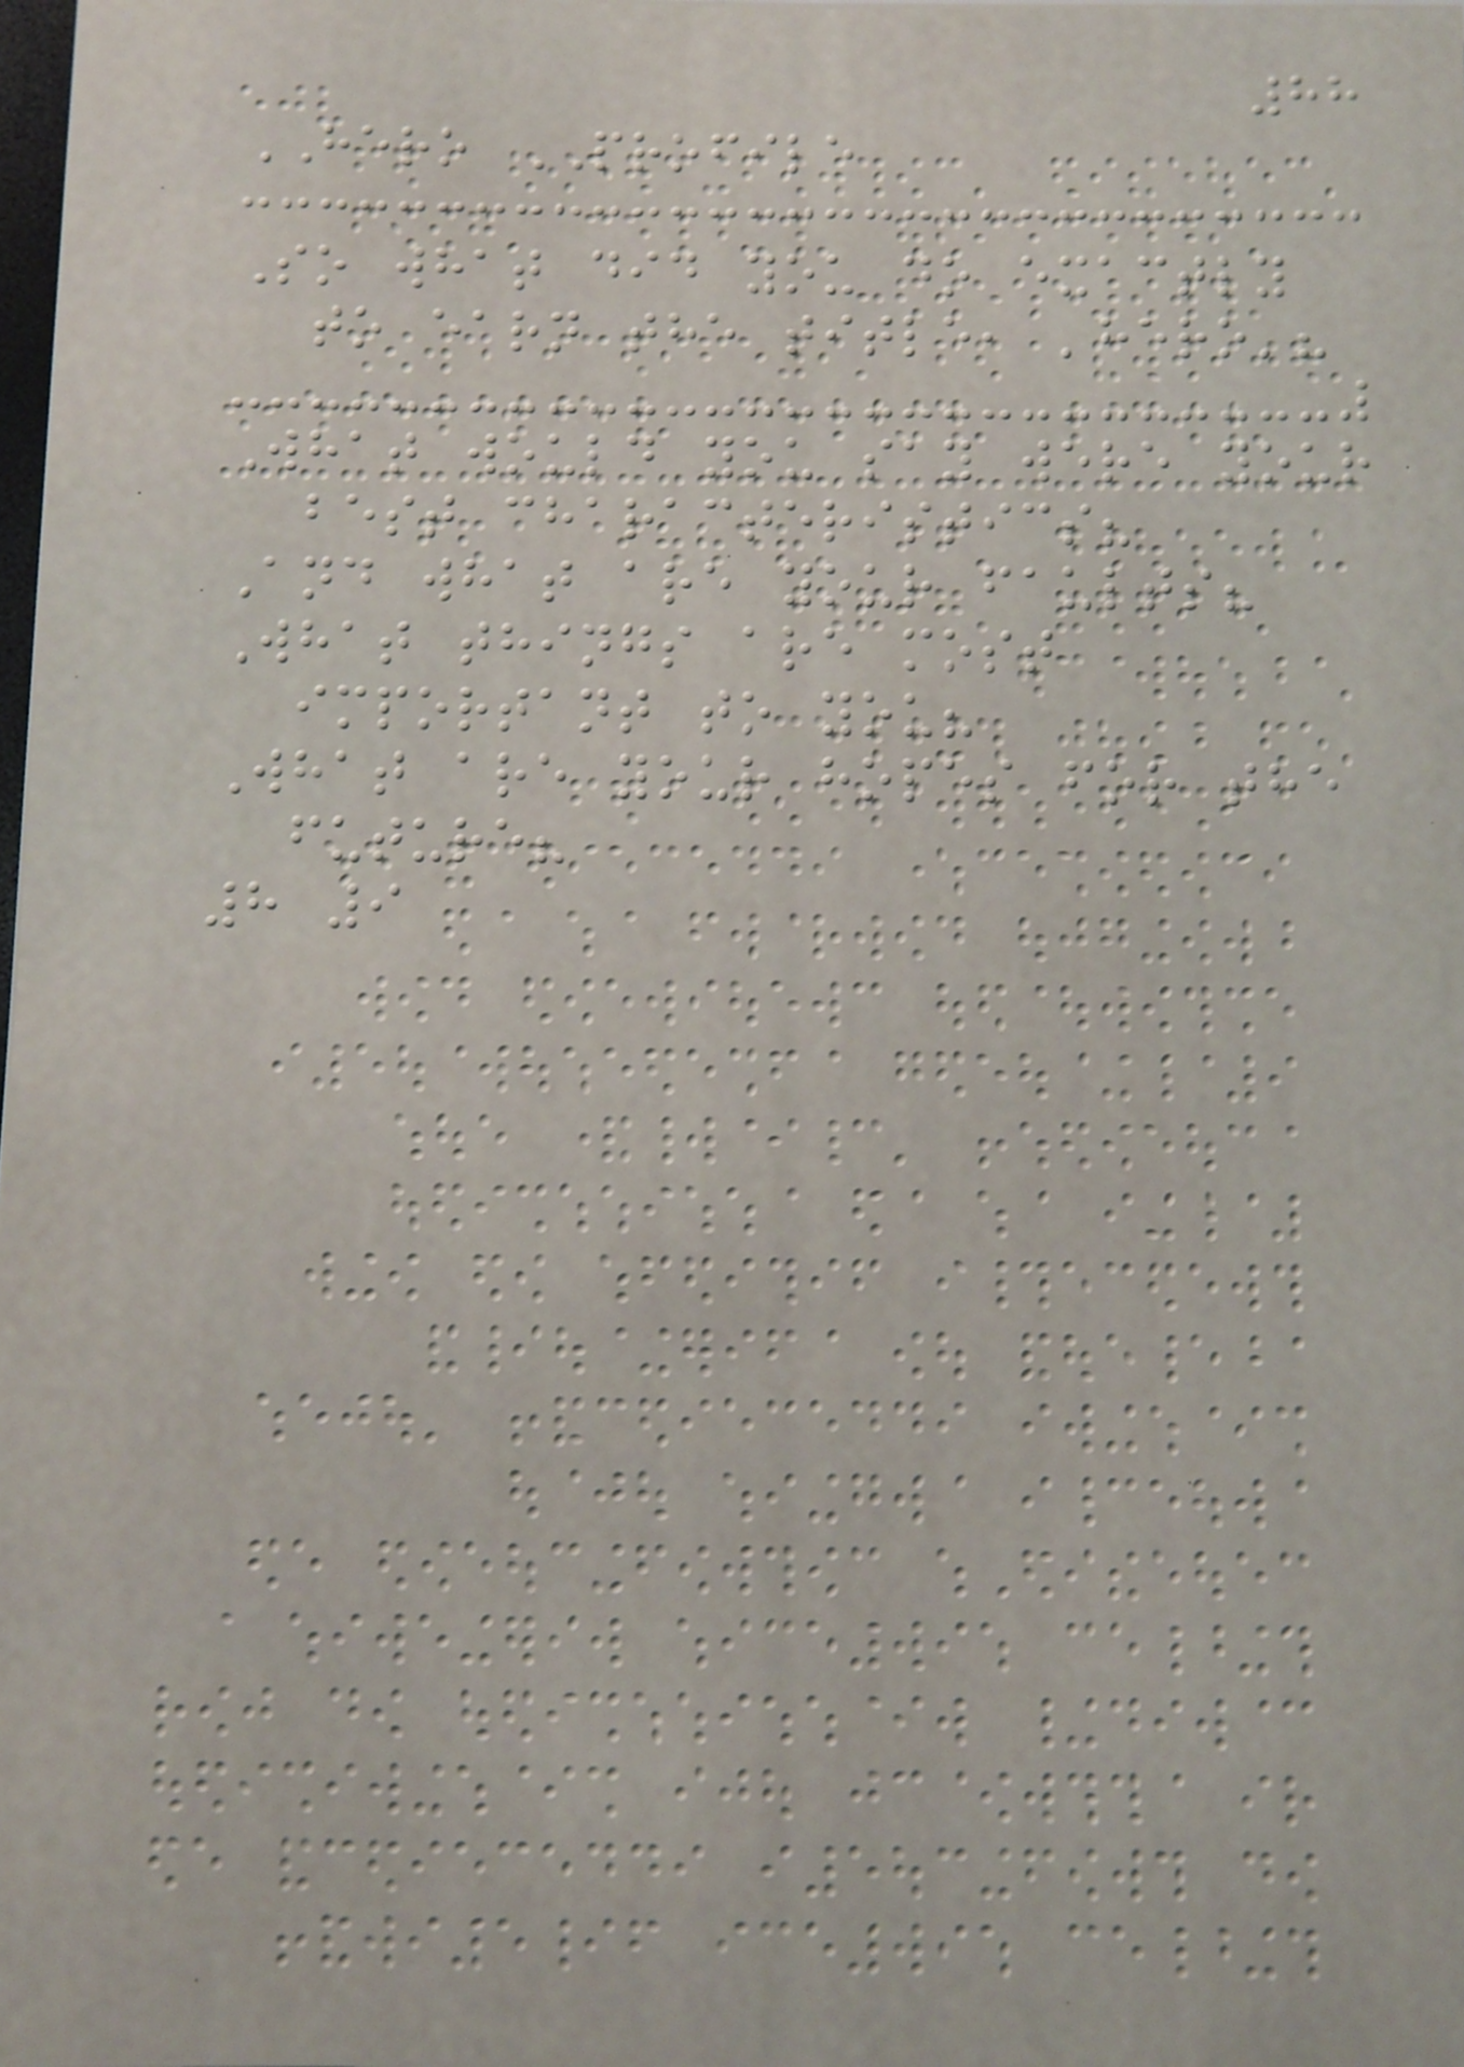88
HERO PROFILE
So what did you do exactly
to earn the title, 'hero'?
What would you say were your
best characteristics?
And what are your faults?
What things are most
important to you?
What are your hopes for the
future?
8 9
